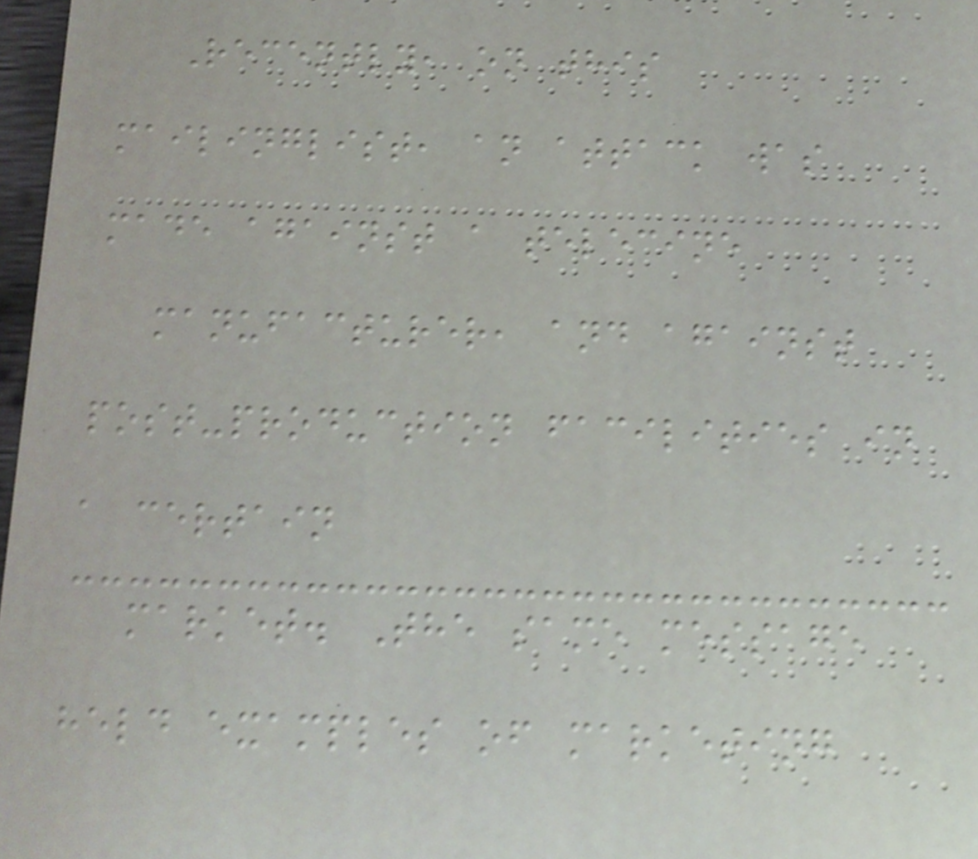Recently, on this
mailinglist, an attack was
made against a telecine
manufacturer, and against
post-production facilities in
a certain
market. The same message
held examples of marketing
